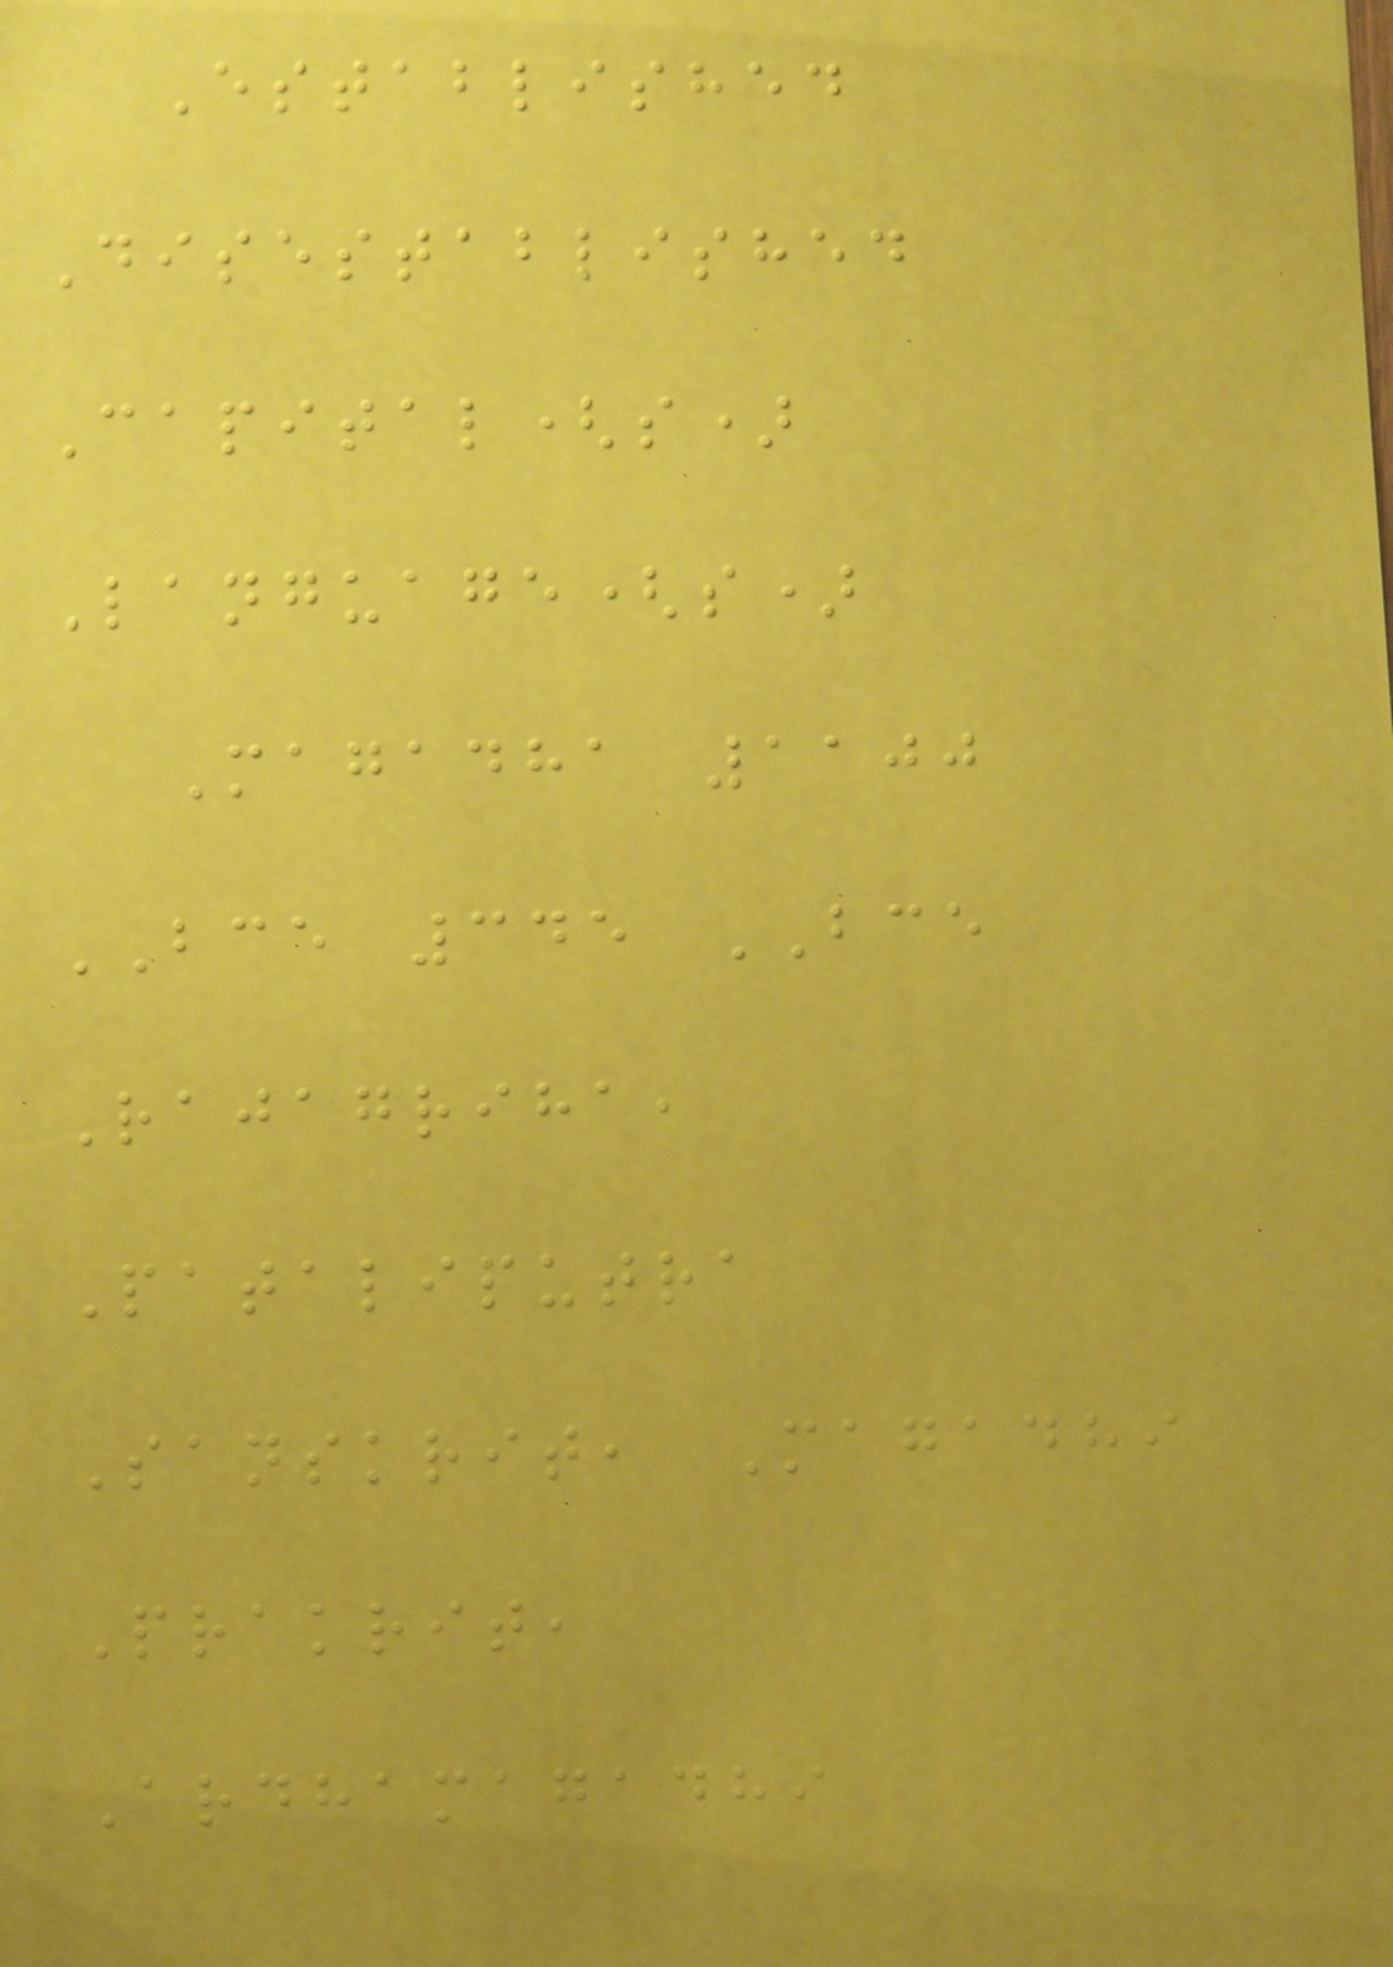Established
Disestablished
Capital(s)
Language(s)
Magadha 1100
BCE 345 BCE
Rajagriha,
Pataliputra
Sanskrit, Magadhi
Prakrit,
Ardhamagadhi
